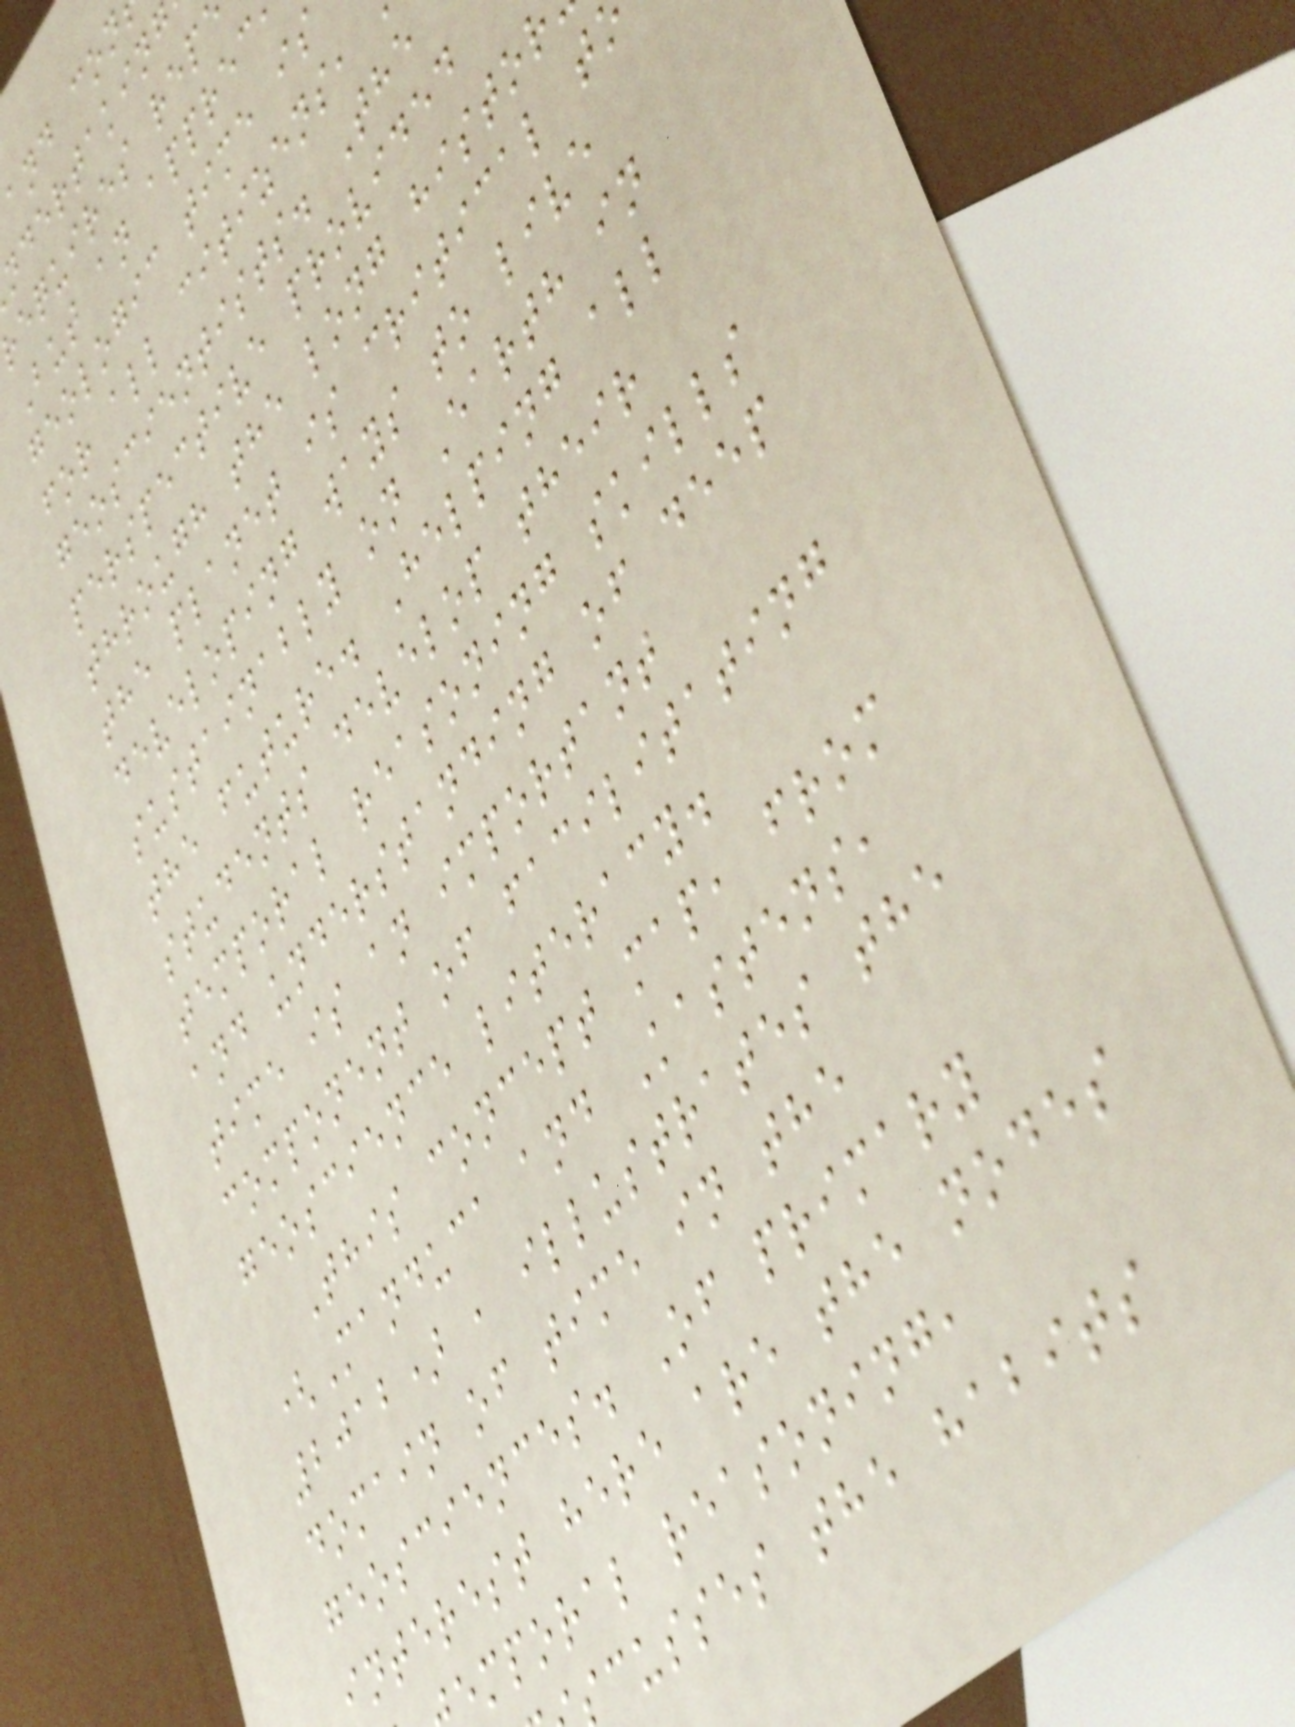and con
equires rep
But an apprec
geologic time is
for all citizens,
geoscientists. The
perspective provided
through the long histor
the planet is critical t
developing ways to live
sustainably on Earth in
the future. Helping all
students develop their
temporal reasoning skills
and understanding of deep
time is an important
component of facilitating
geoscience literacy.
This concept map, from
(Manduca and Kastens,
2012) , illustrates the
domain of time in the
geosciences. Of primary
interest here are the nodes
emporal reasoning,
cusses the habits
